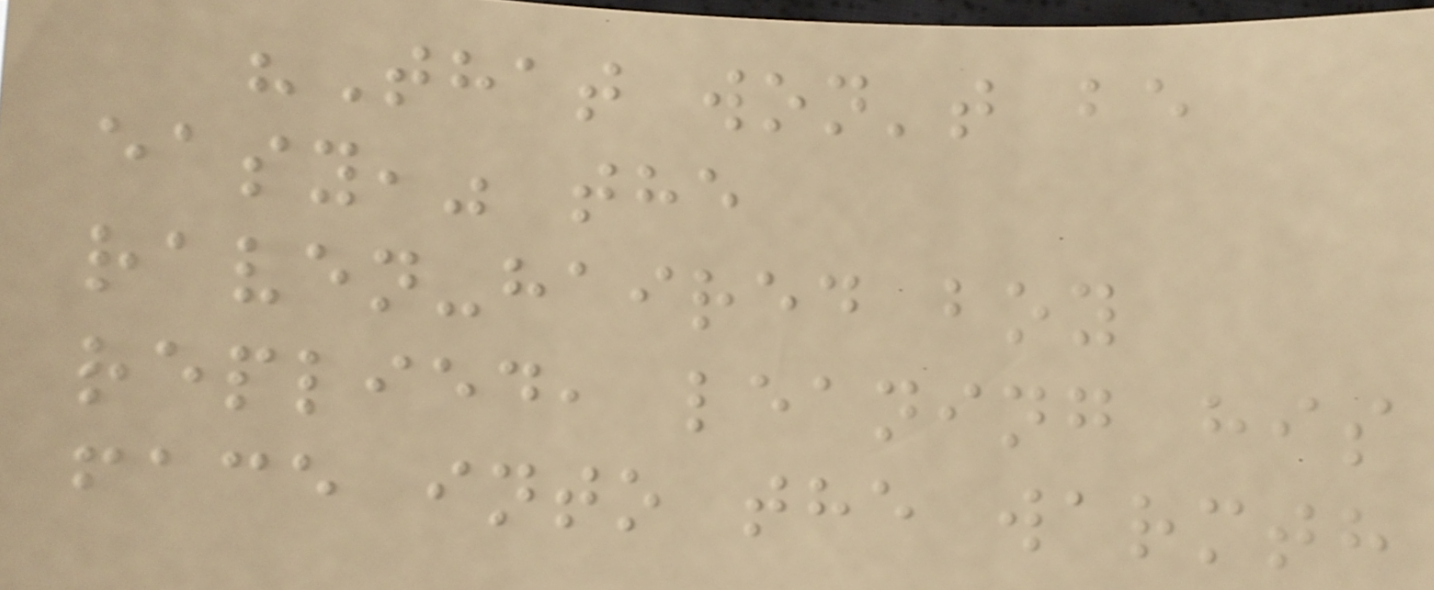"That won't be
easy," the
raven-haired boy
replied, leaning his
face into the warmth
